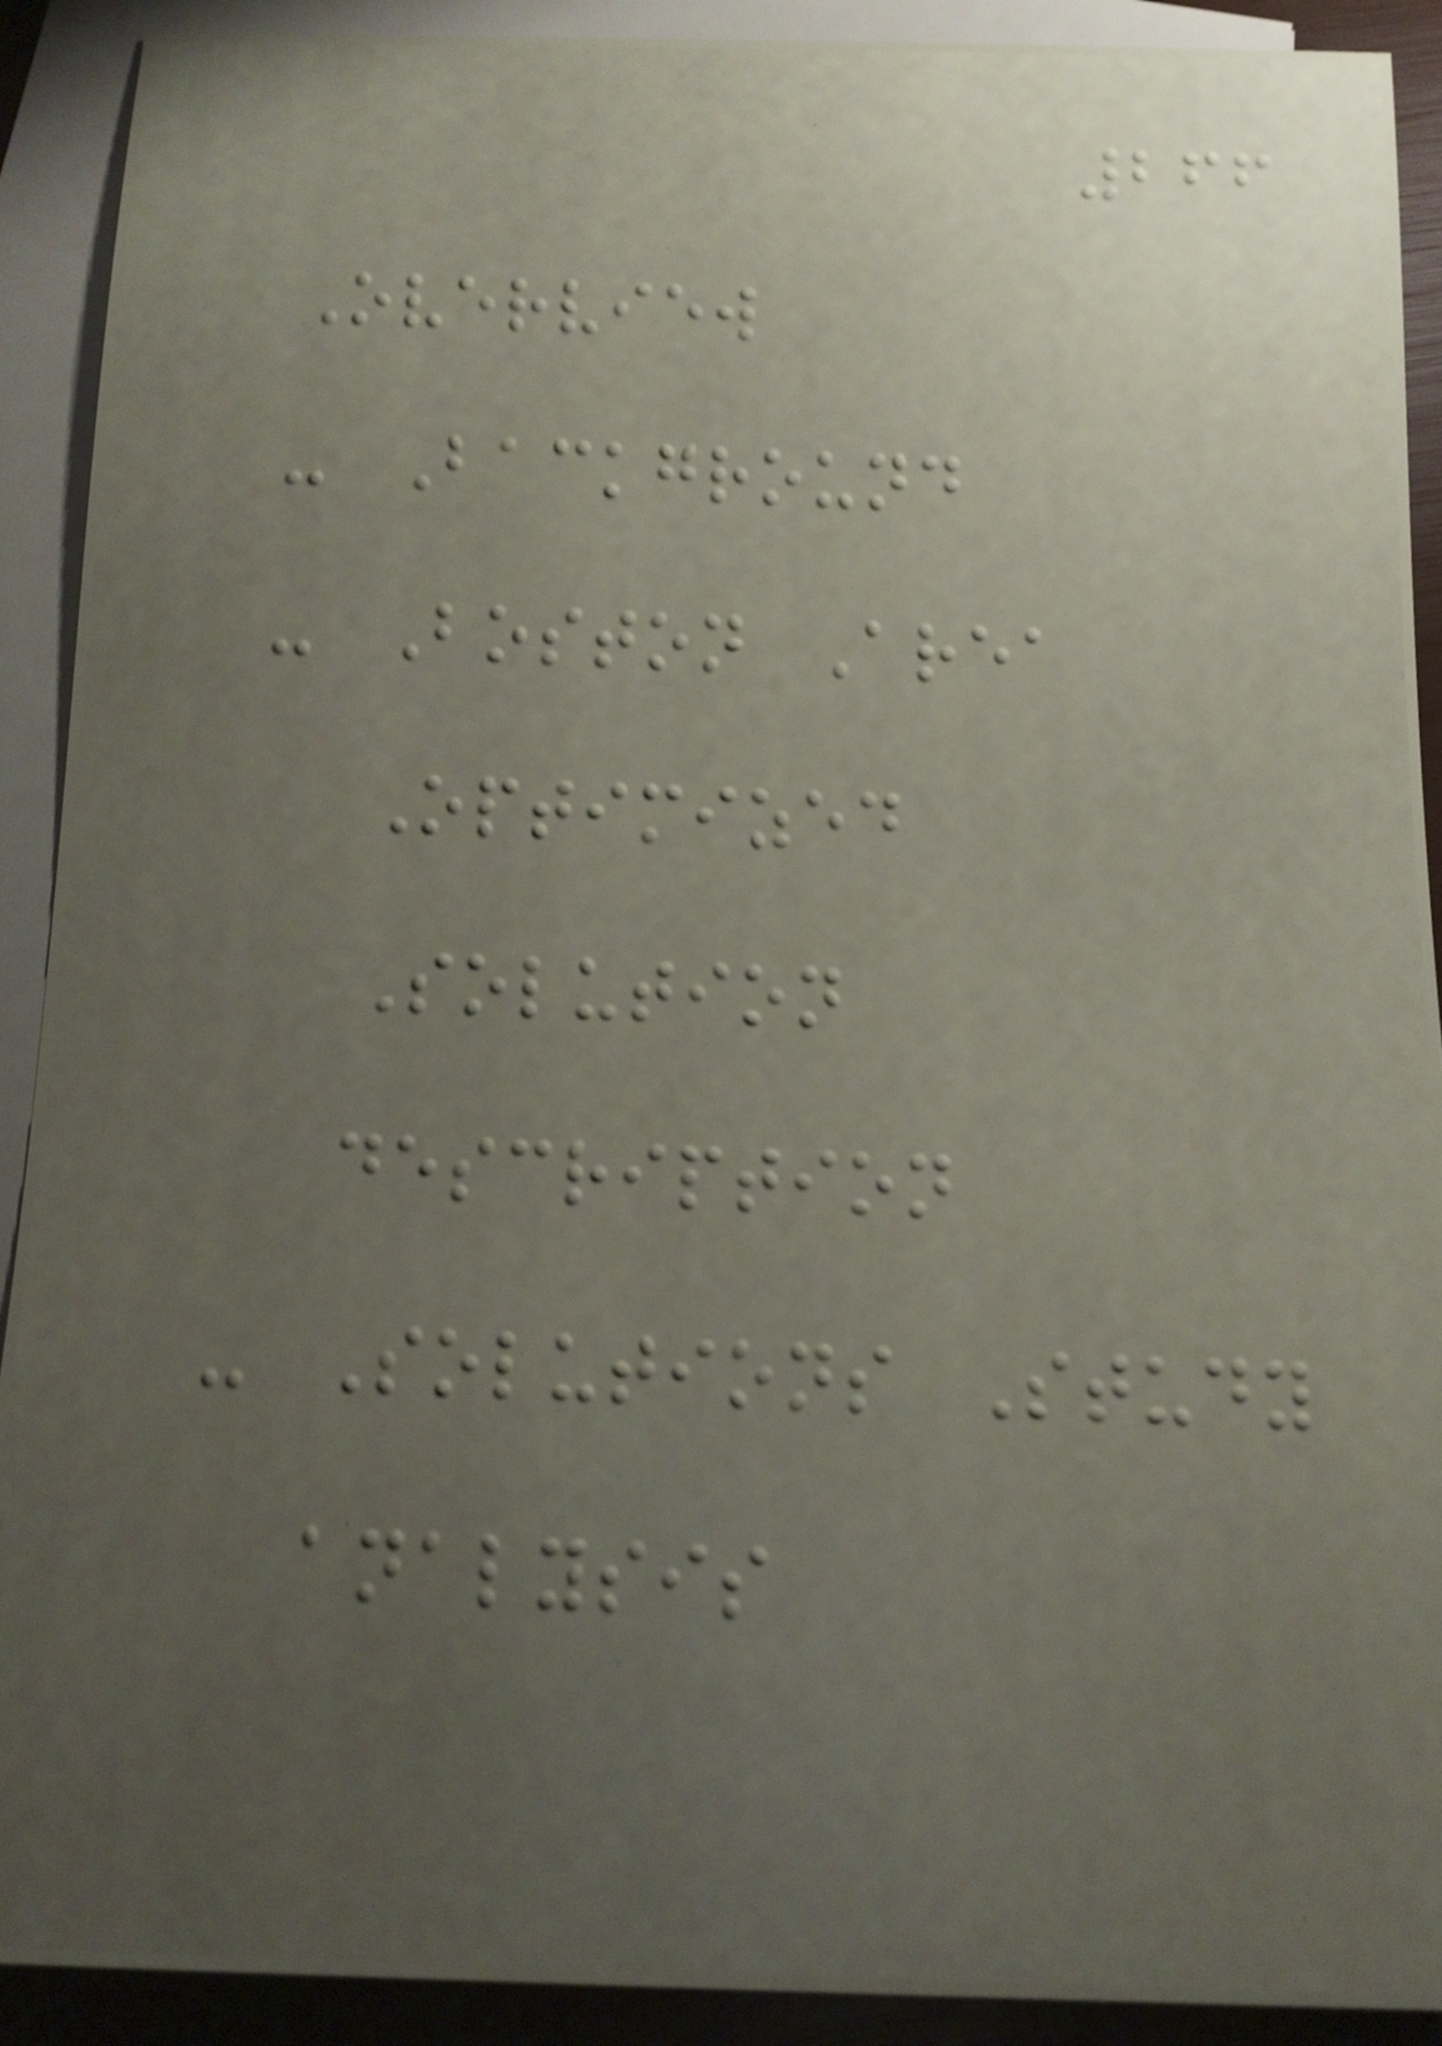266
Overview
- Background
- Boston Area
Optimized
Solution
description
- Solutions Study
analysis
